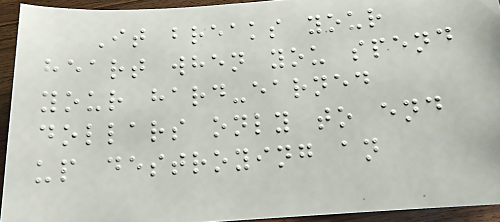It breaks your
heart when you spend
your hard-earned
dollars only to end
up destroying an
